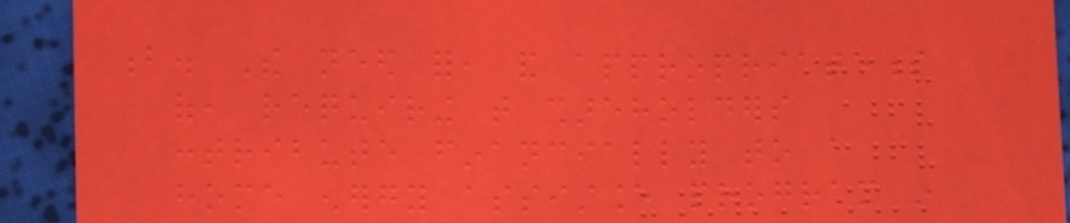b. The need for, and appropriateness
of, requiring that shareholders
contribute financially to a
home energy assistance program in
